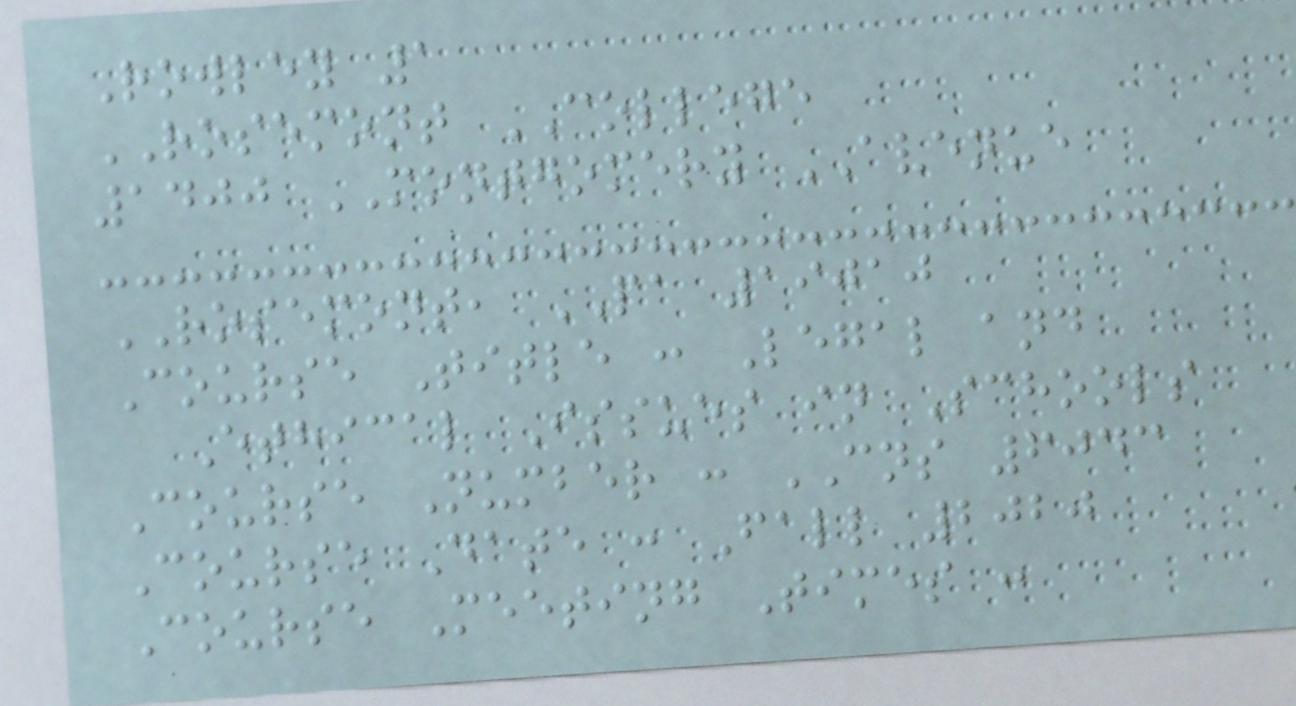Rowley 1
ROSEMONT COLLEGE
1400 MONTGOMERY AVENUE
ROSEMONT, PA 19010
Course Title : Legal and
Ethical Issues in Schools
Course Number : CNS 6043
Course Date : Fall 2020
Course Meeting Times :
